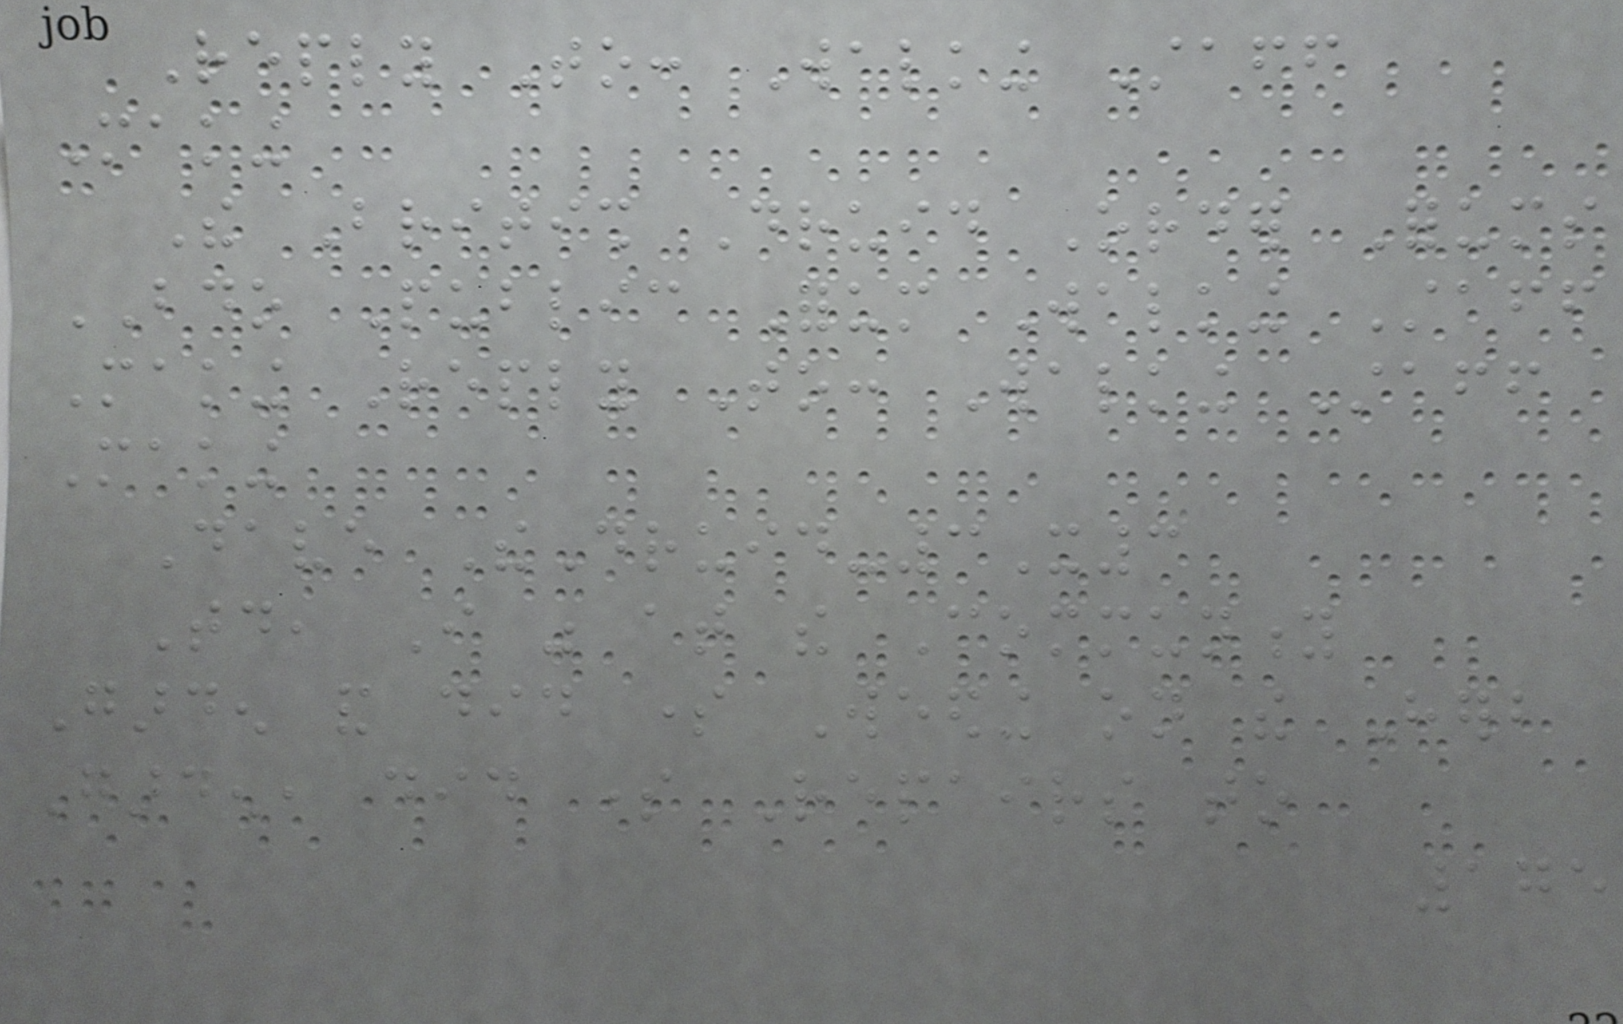Reply To: Walking Staff
Making
The British Druid Order Forums
BDO Public Forum Walking Staff
Making Reply To: Walking Staff
Making
Dave TheDruid-3X3
Today, I was at the Community
Garden and did some Weeding on the Herb
Garden, did some Repairs to
175
